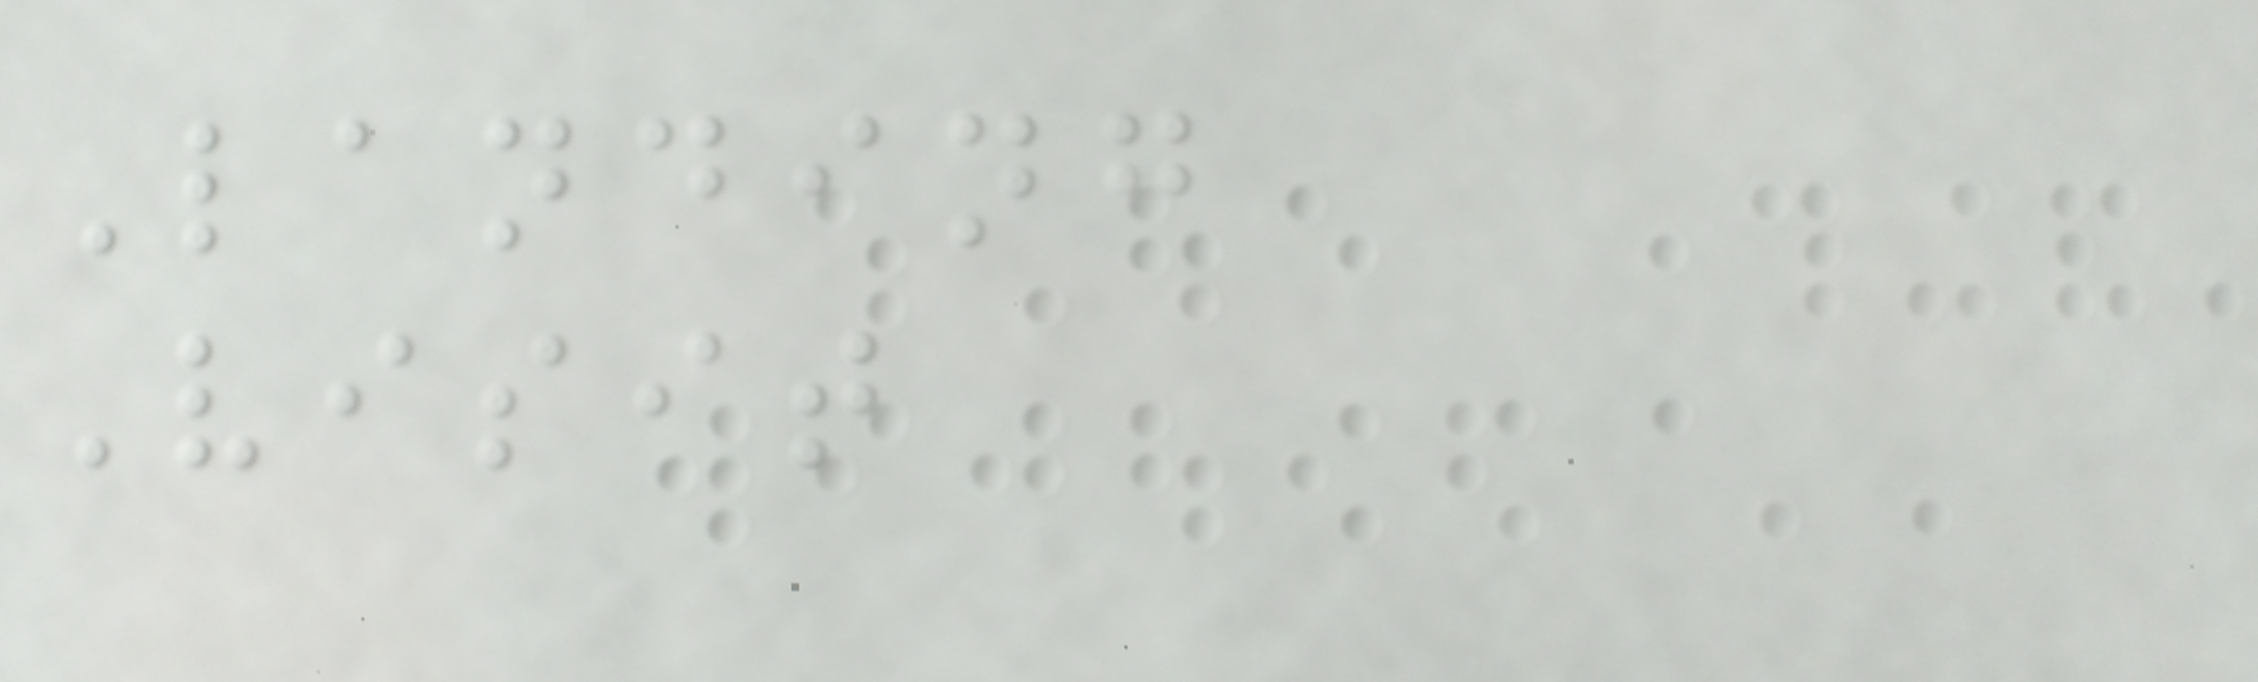Landing
Visit
